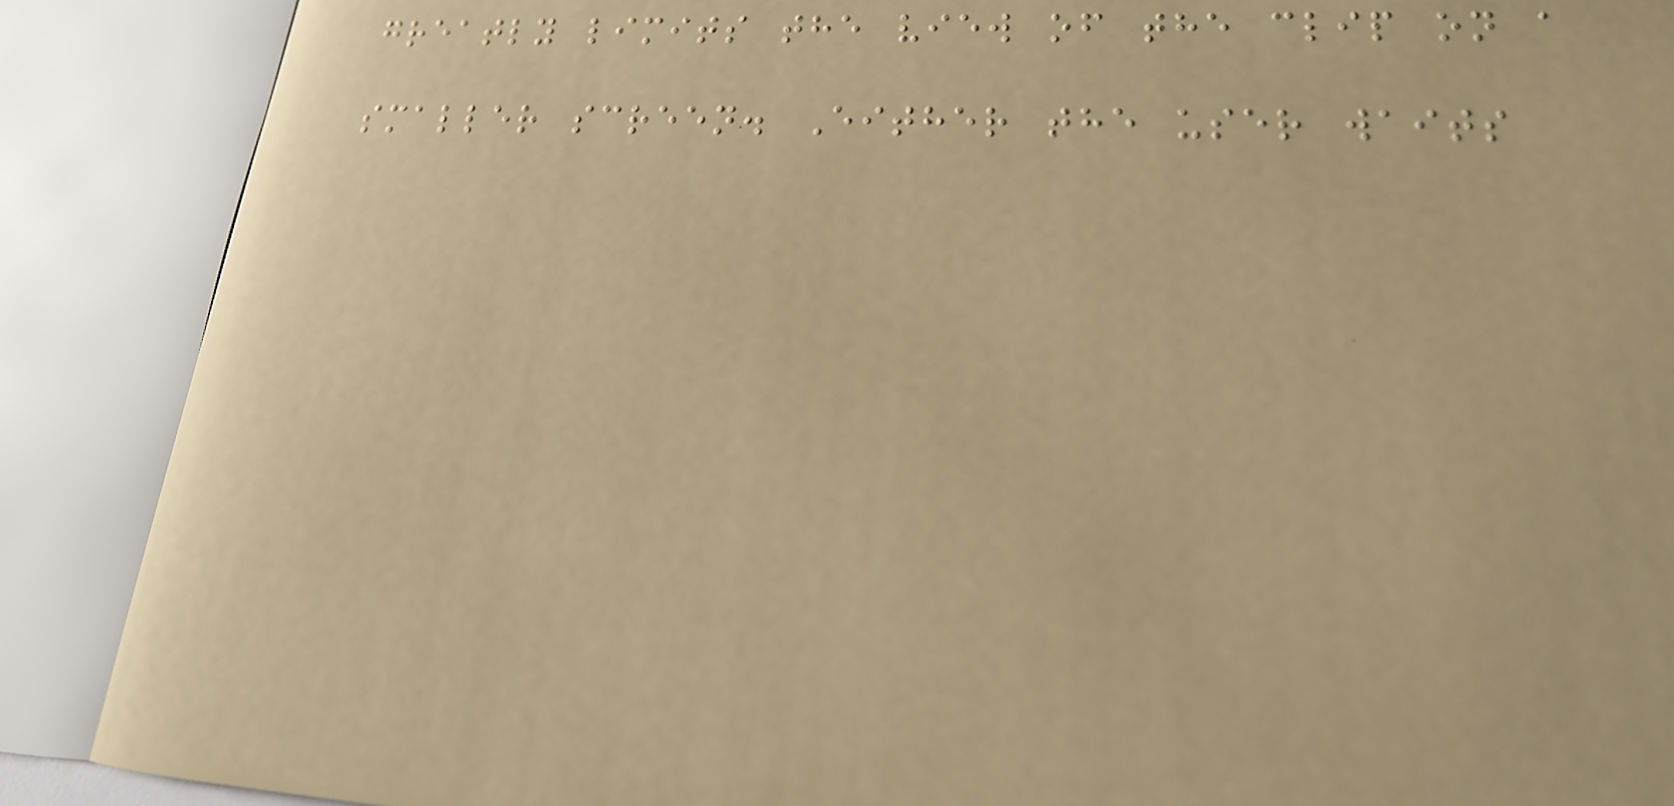greatly limits the view of the clip on a
smaller screen. Either the user waits
